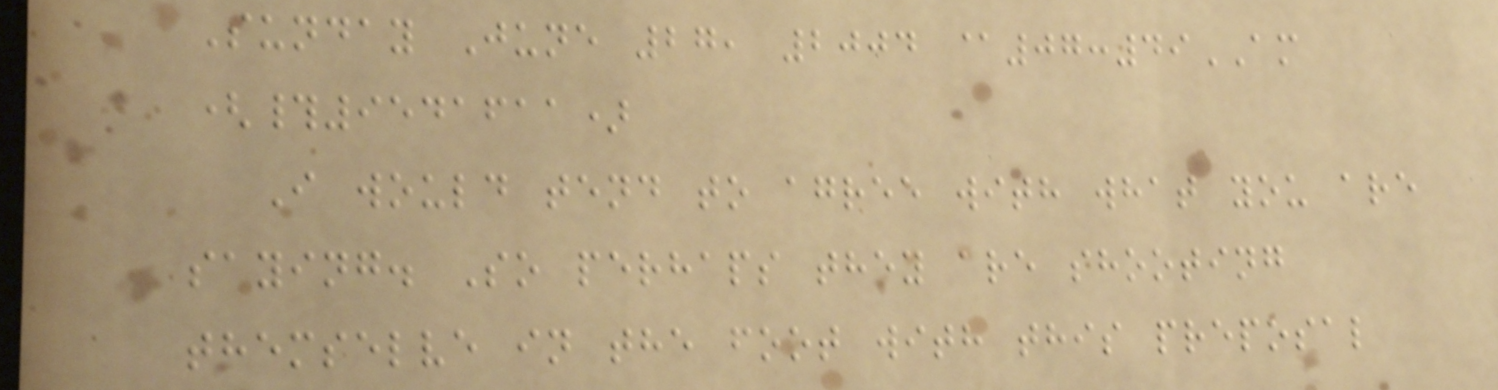Sunday June 27, 2004 @07:49AM
(#9541611)
I would tend to agree with what you are
saying. So perhaps they are shooting
themselve in the foot with this preposal
